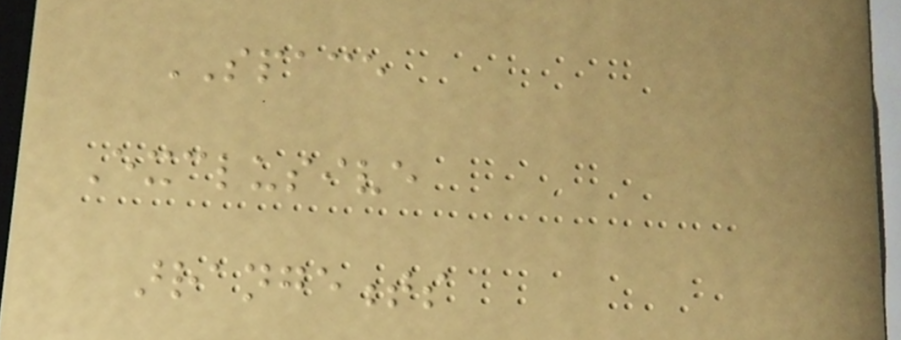SPACE
Exclusive
arrangements
